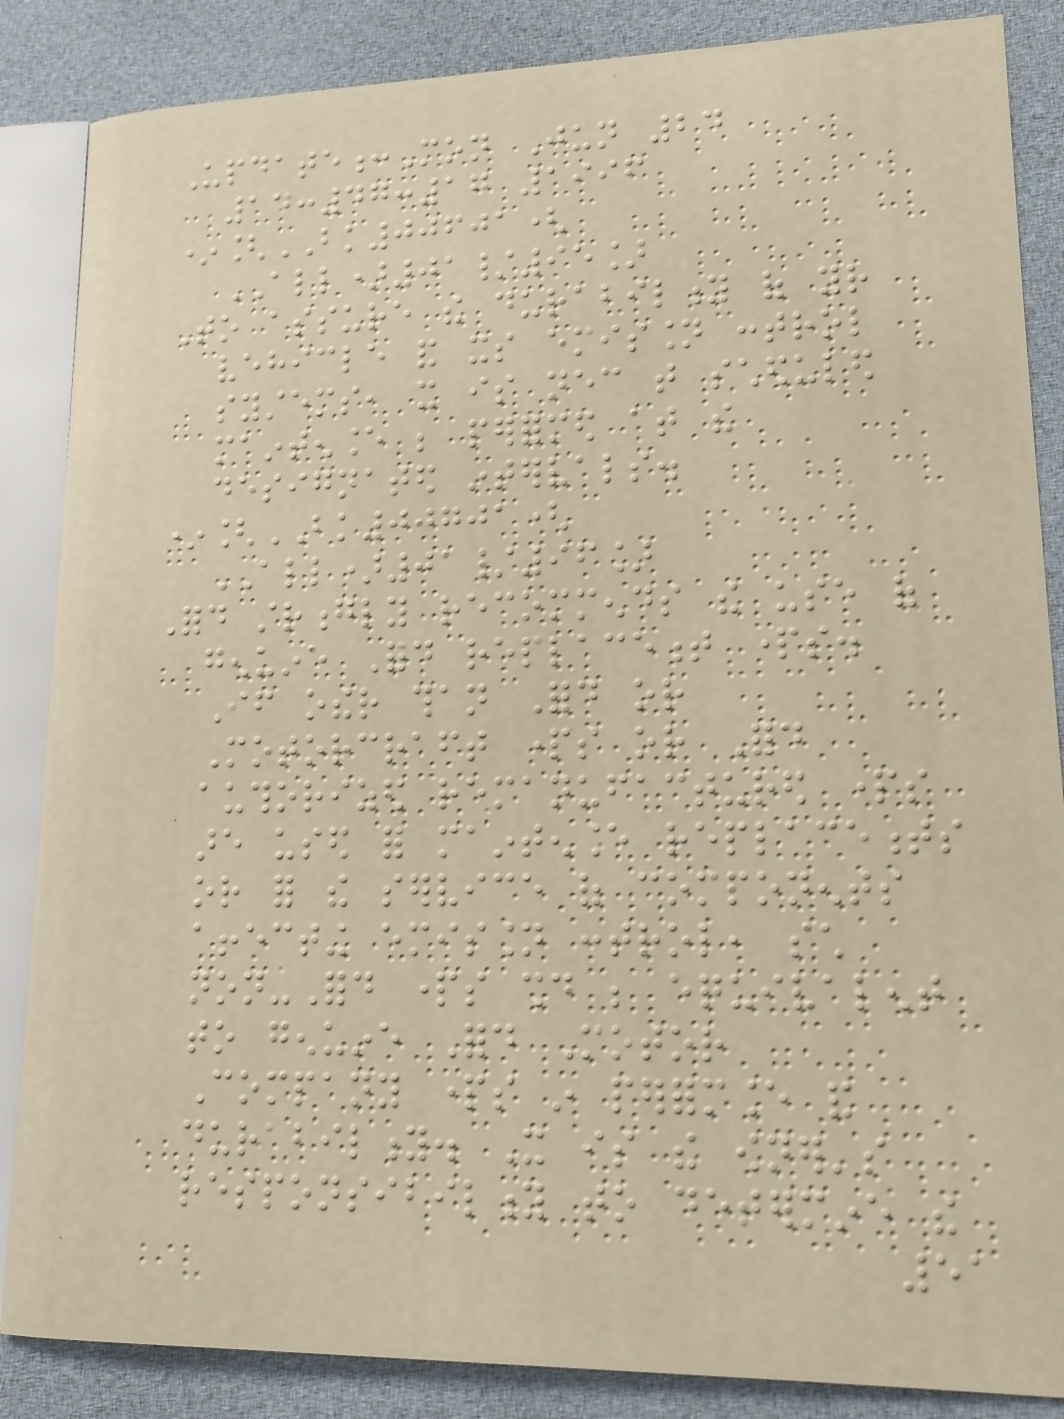Update:Mon Jun 24
14:47:17 1996
*[BK00601(
ALL)01/95]
To assure the durability of your
vehicle and its emission control
systems, it is necessary that scheduled
maintenance be performed at the
designated intervals.
*[BK00701(
ALL)01/96]
Ford strongly recommends the use of
genuine Ford replacement parts.
If other than Ford or
Motorcraft parts or Ford
authorized remanufactured parts
are used for maintenance replacements
or for the service of components
affecting emission control, such
non-Ford parts should be equivalent
to genuine Ford Motor
Company parts in performance and
durability. It is the owner's
responsibility to determine the
51
